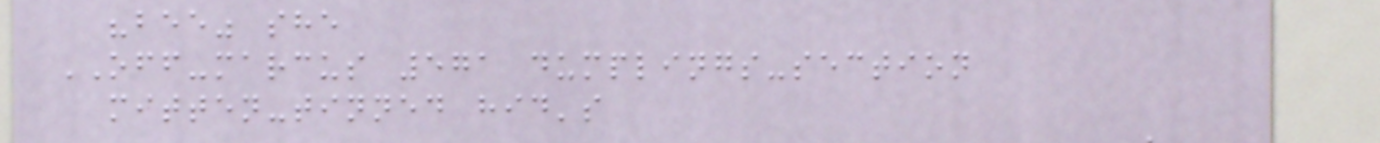"bee" she
OFF-marcus 571 dumplings-section
mitten-tinned hid's
